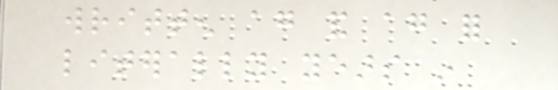written again and again for
literally years in
